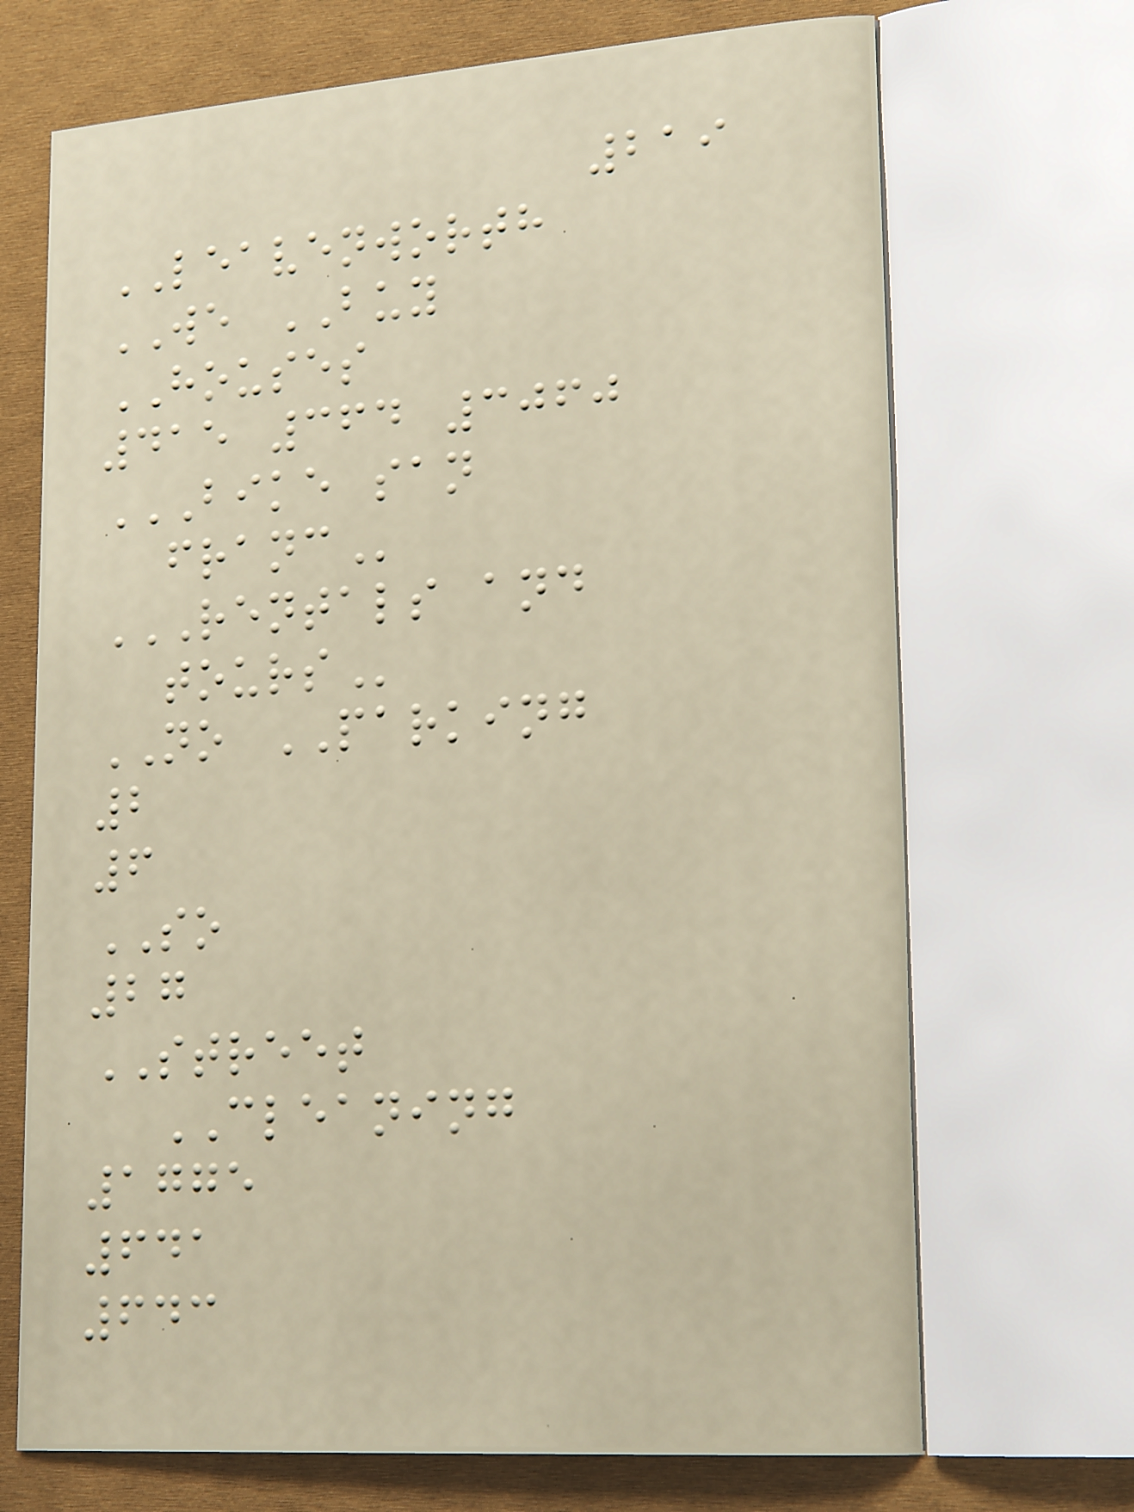219
LEAVENWORTH
WE BUY
HOUSES
415 364 3060
BIKE SAN
FRANC
RENTALS AND
TOURS
NO PARKING
2
6
SO
27
STREET
CLEANING
1775
641
643
